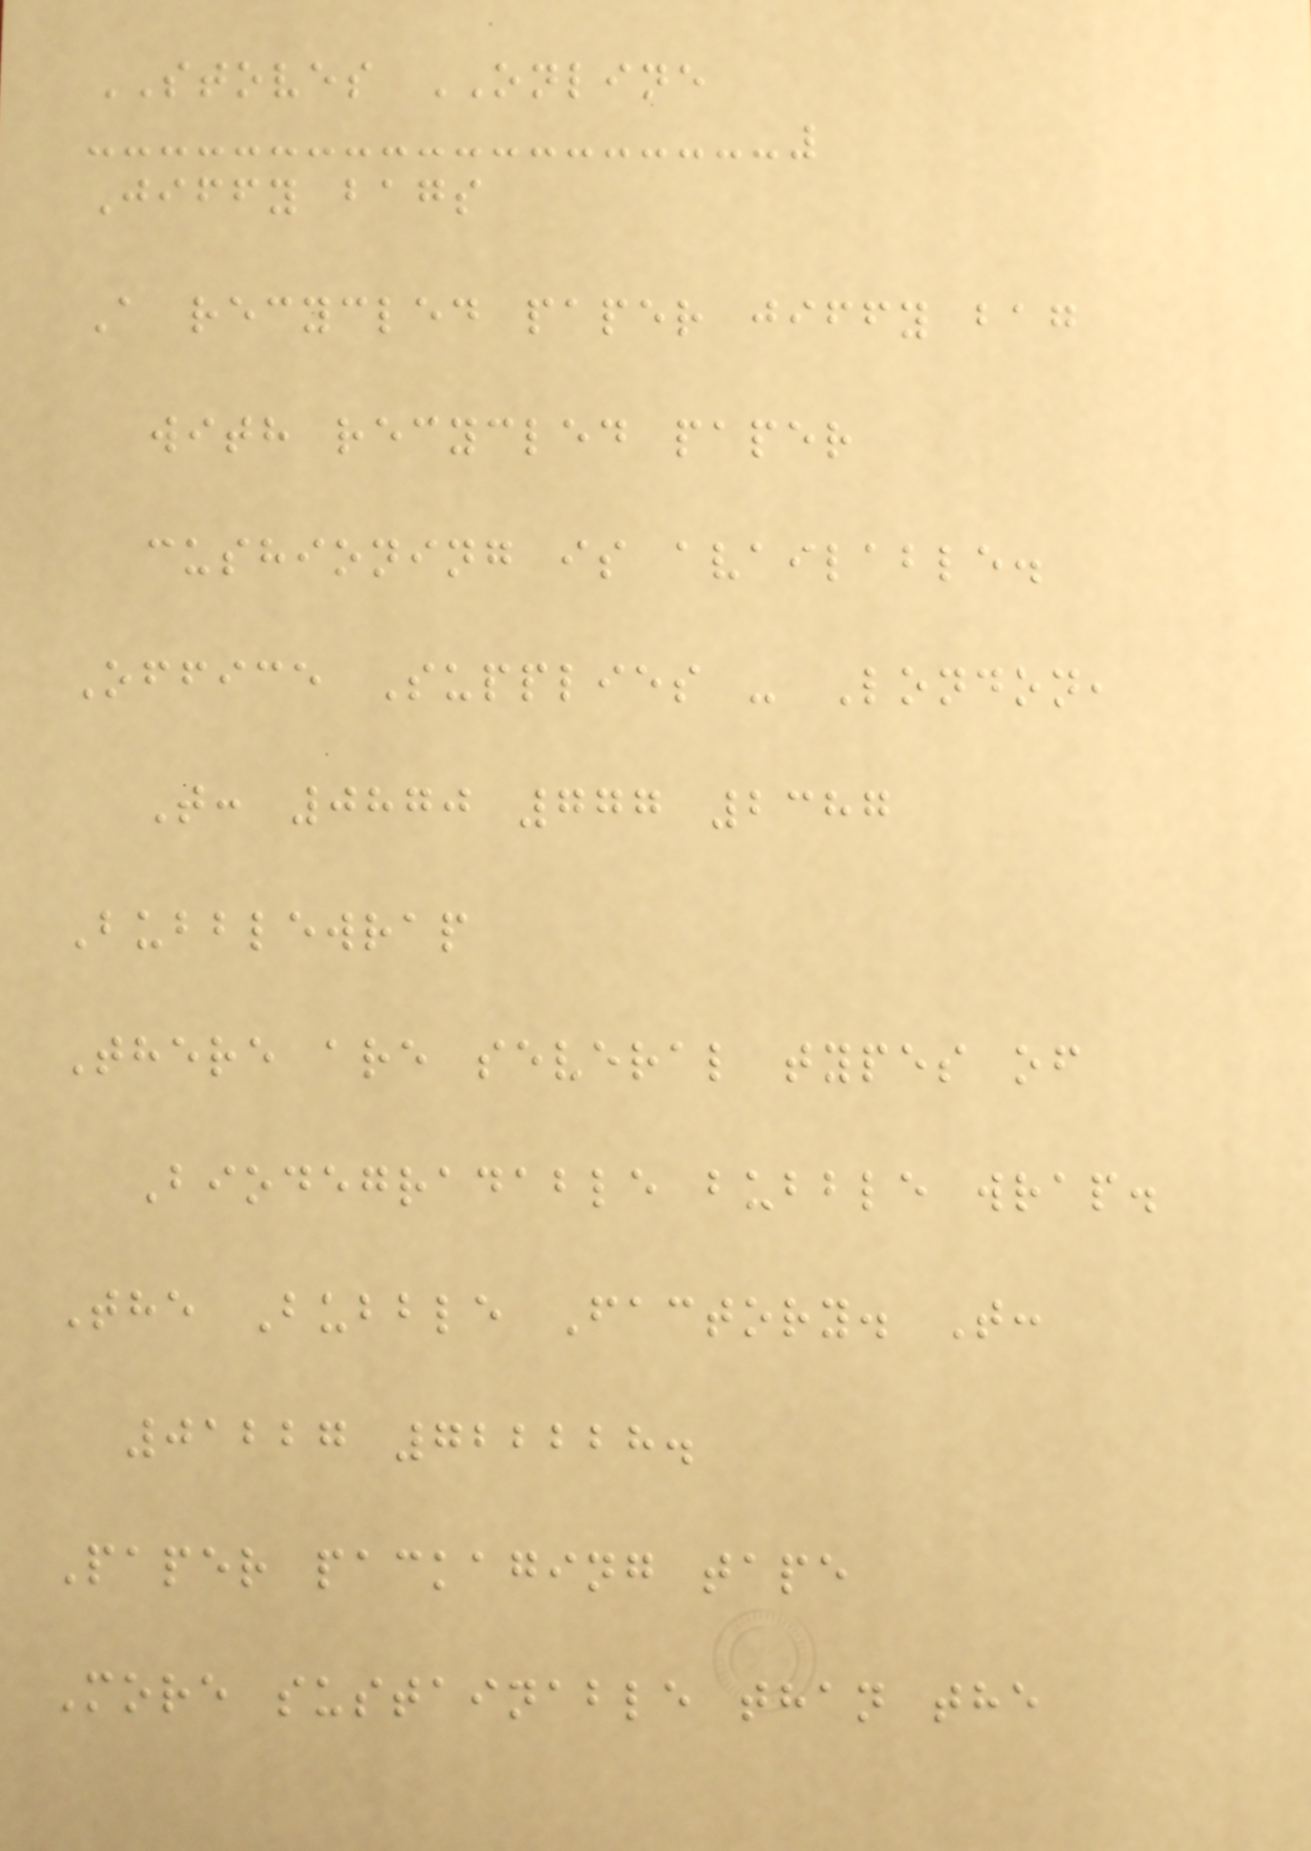STOVES ONLINE
Jiffy bags
A recycled paper jiffy bag
with recycled paper
cushioning is available.
Office Supplies - London,
T: 0870 777 2387
Bubblewrap
There are several types of
Biodegradable bubble wrap.
The Bubble Factory. T:
01227 722228.
Paper packaging tape
More sustainable than the
